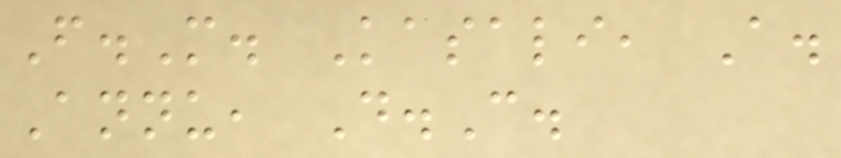F.M. Kasali, A.
Annu, D.C.
